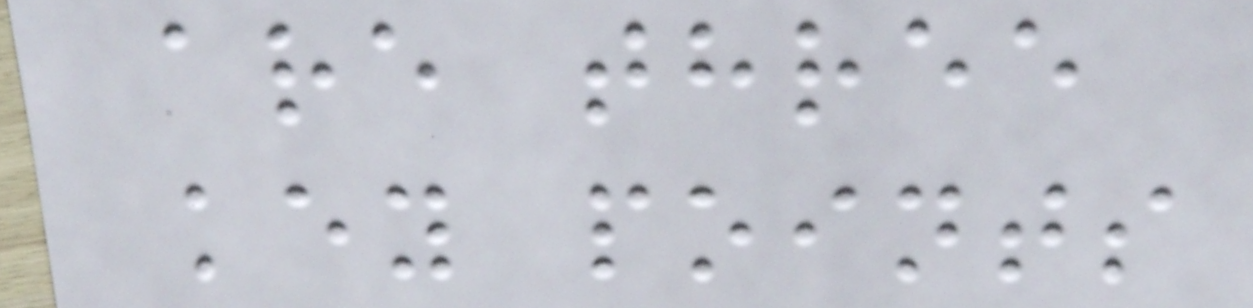are three
key points
